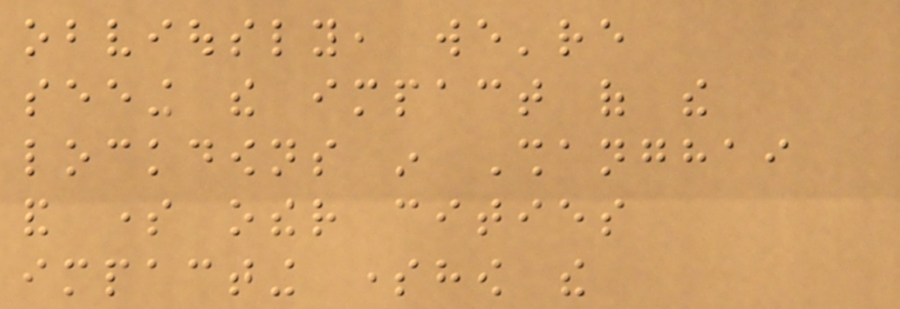obviously, we're
seeing the impact of the
lockdowns in Shanghai
and some other cities
impacting somehow the
